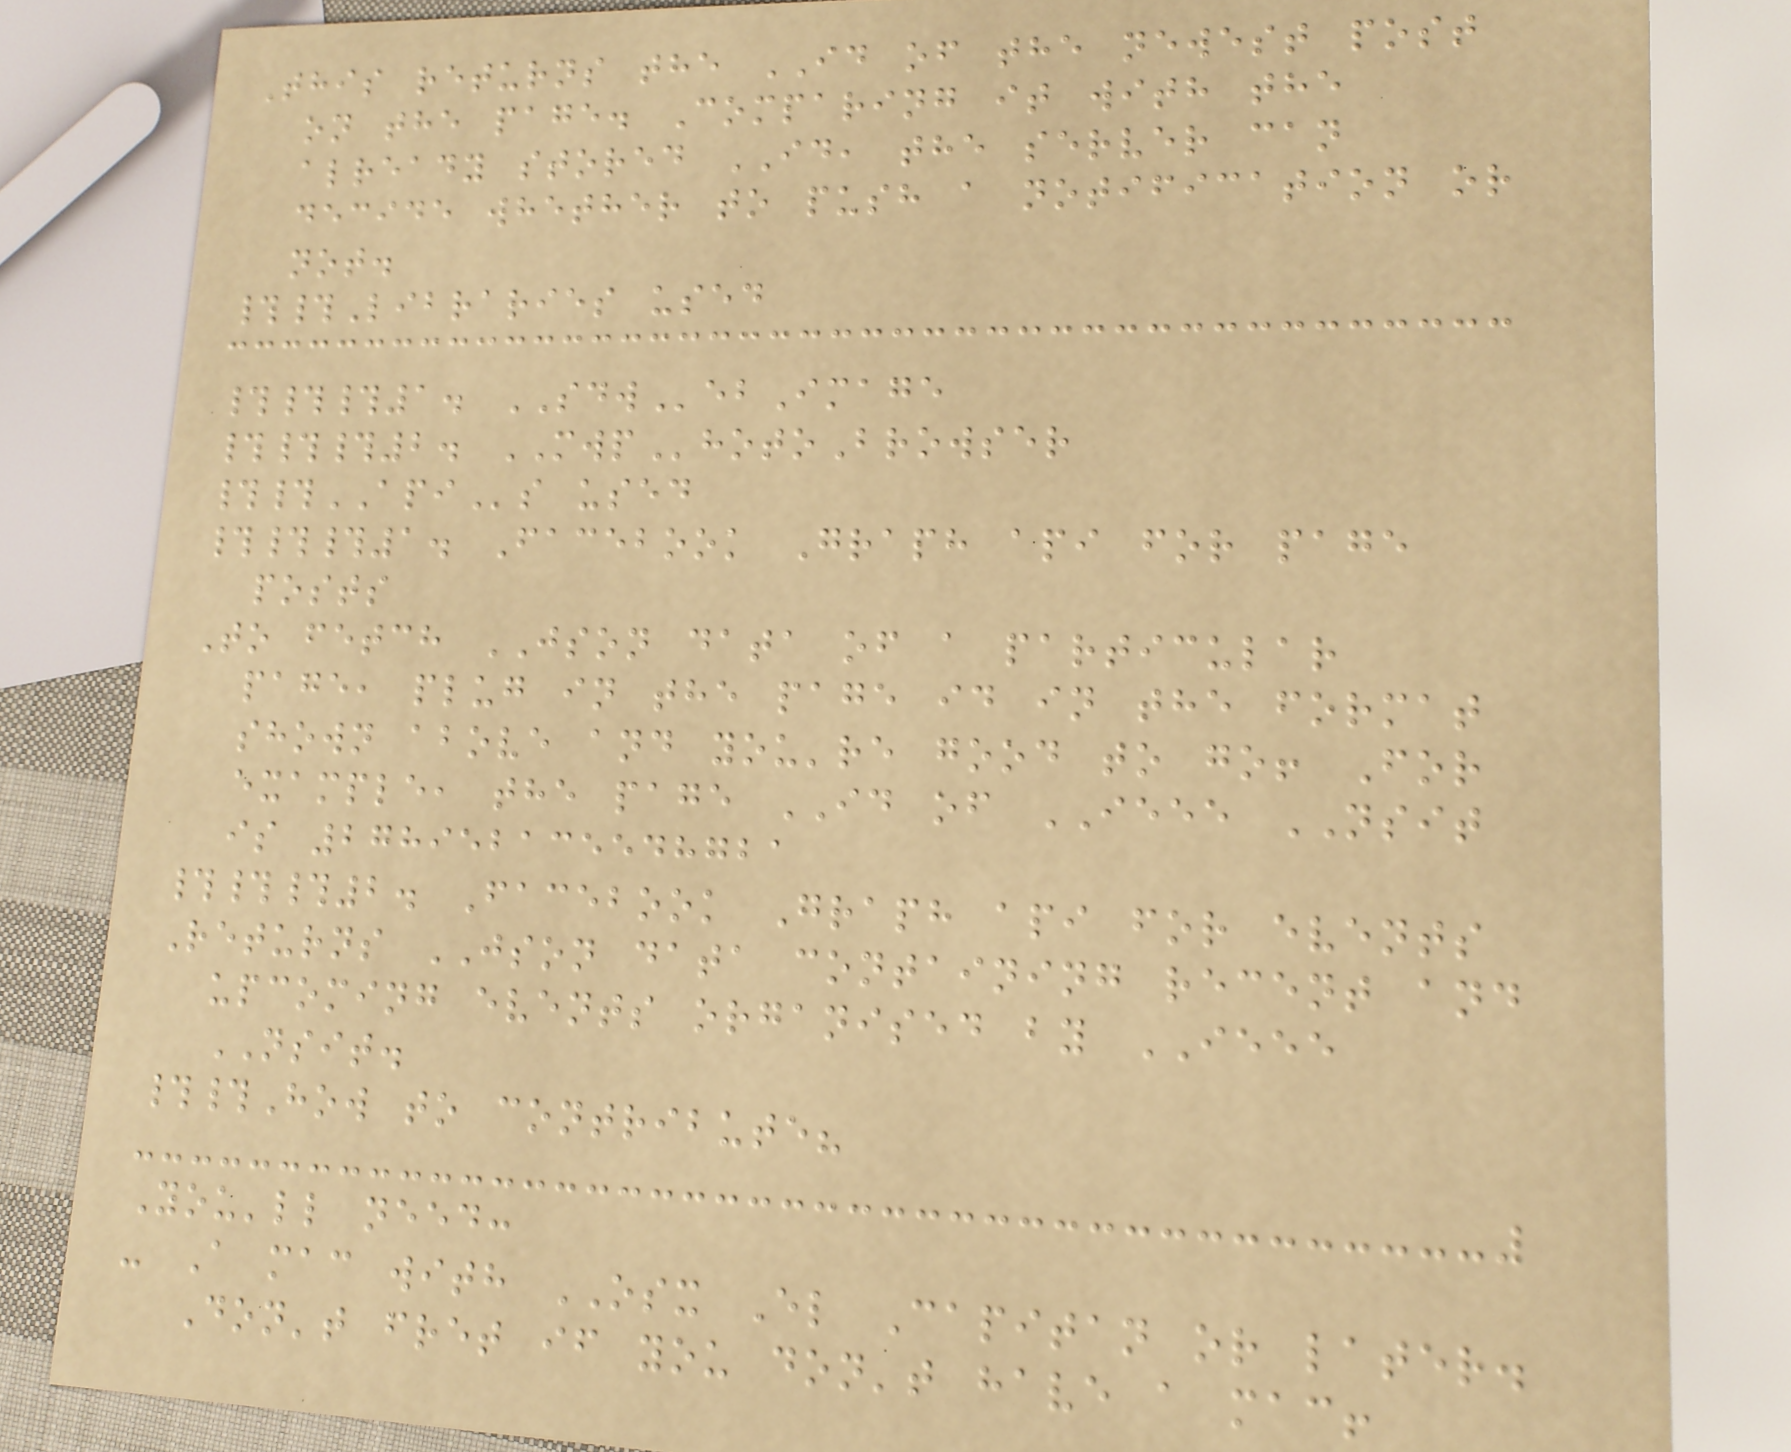This returns the ID of the newest post
on the page. Comparing it with the
already stored ID, the server can
decide whether to push a notification or
not.
##Libraries used
###1. SDWebImage
###2. MWPhotoBrowser
##APIs used
###1. Facebook Graph api for page
posts
To fetch JSON data of a particular
page, plug in the page id in the format
shown above and you're good to go! For
example, the page ID of IEEE NSIT
is 278952135548721
###2. Facebook Graph api for events
Returns JSON data containing recent and
upcoming events organised by IEEE
NSIT.
##How to contribute?
You'll need:
- A mac with OSX El Capitan or later.
Don't fret if you don't have a mac!
